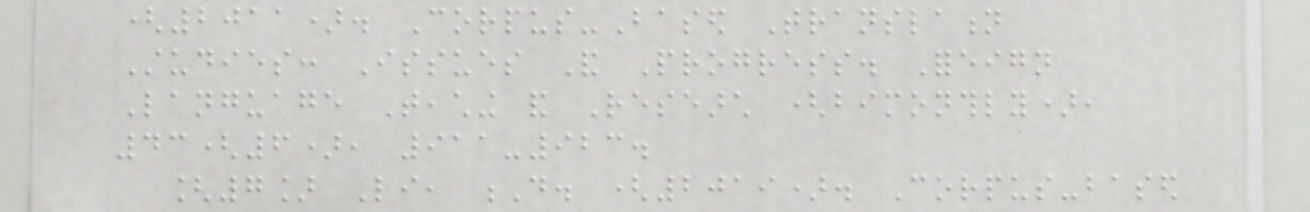(2011). Corpus-Based Translation
Studies: Issues And Progress. Foreign
Language Teaching and Research (bimonthly),
43(6), 911-923.
[7] Li, D. (2019). Corpus-based
